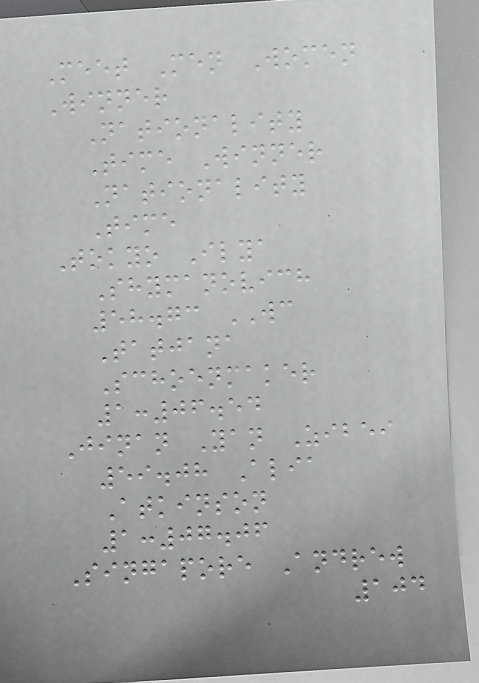Meet Men Women
Winner
Nationality
Time Winner
Nationality
Time
Tokyo Ilya
Shymanovich
58.73 WC
Tatjana
Schoenmaker
1:06.54
Jinan Yan Zibei
59.08 Alia
Atkinson
1:07.06
Singapore Andrew
104
